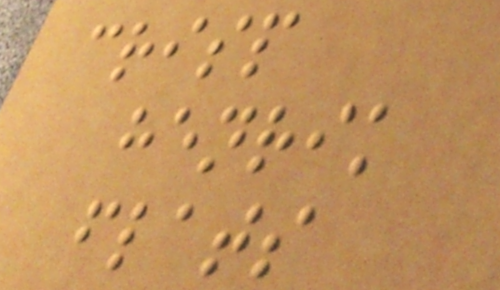crisp
henrik
flats
